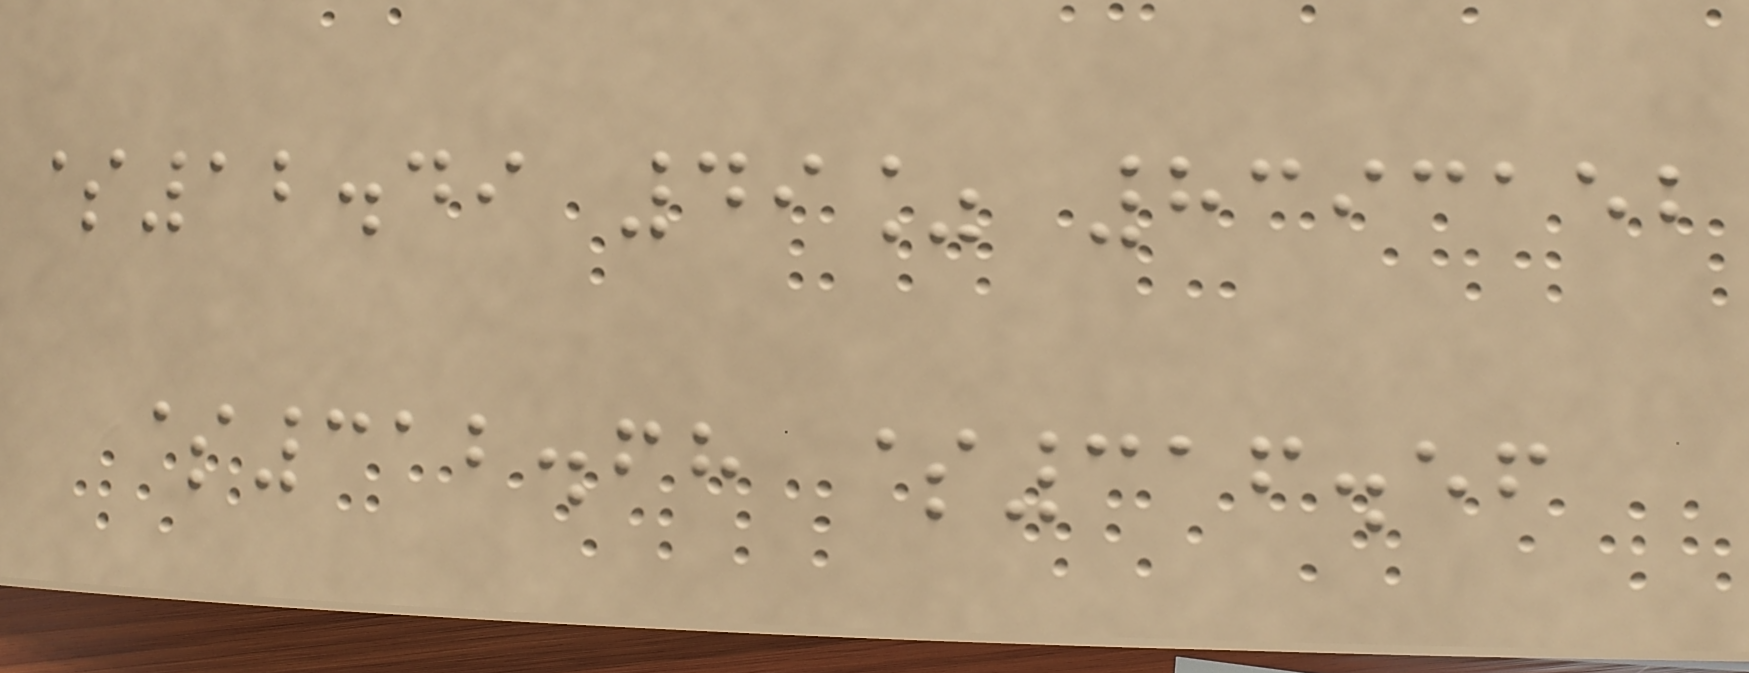$12.49 49% 8393152
$312.68 $316.56
